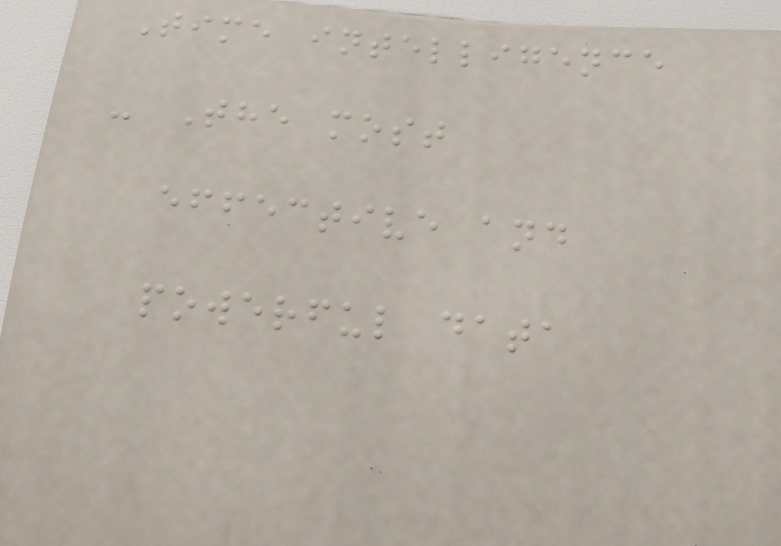Time intelligence
- The most
effective and
powerful data
